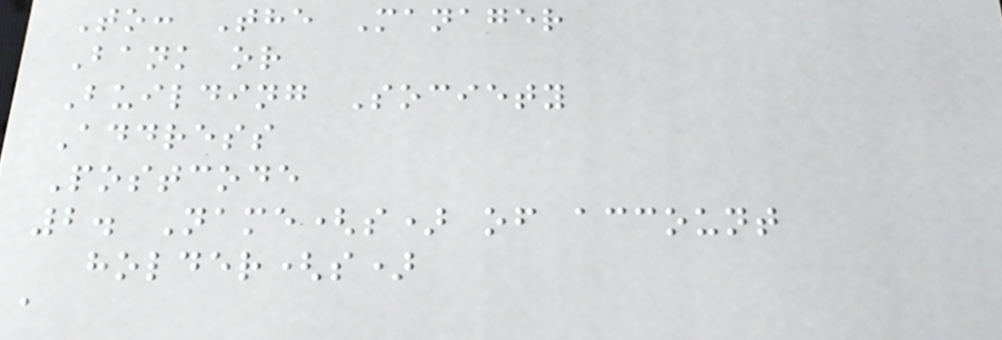To: The Manager
Bank or
Building Society
Address
Postcode
2. Name(s) of account
holder(s)
a
